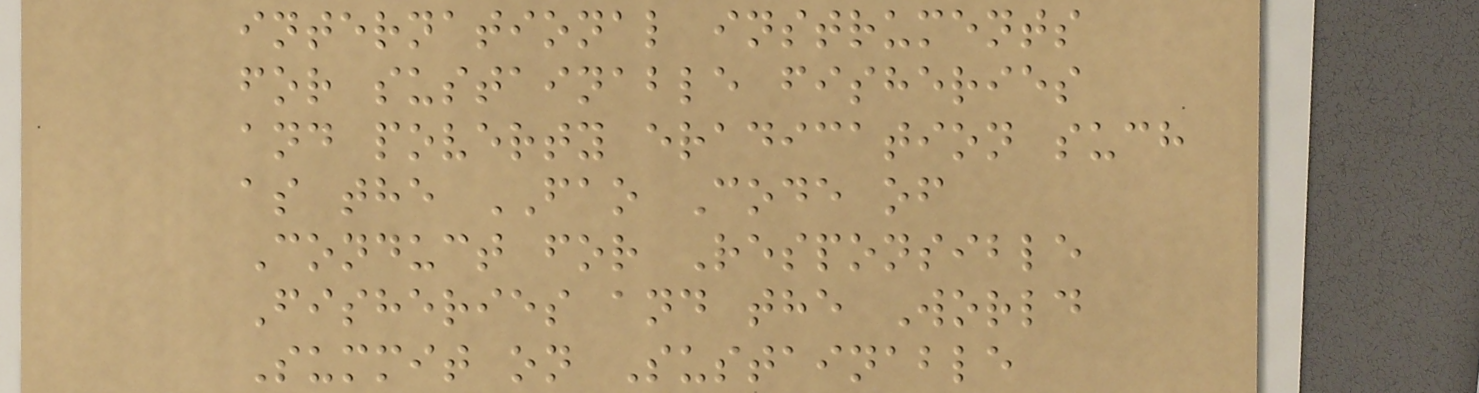international instruments
for sustainable fisheries
and poverty eradication such
as the FAO Code of
Conduct for Responsible
Fisheries and the World
Summit on Sustainable
